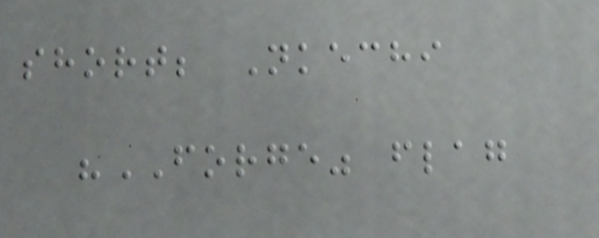short; Nkechi
"FORGE" flag
